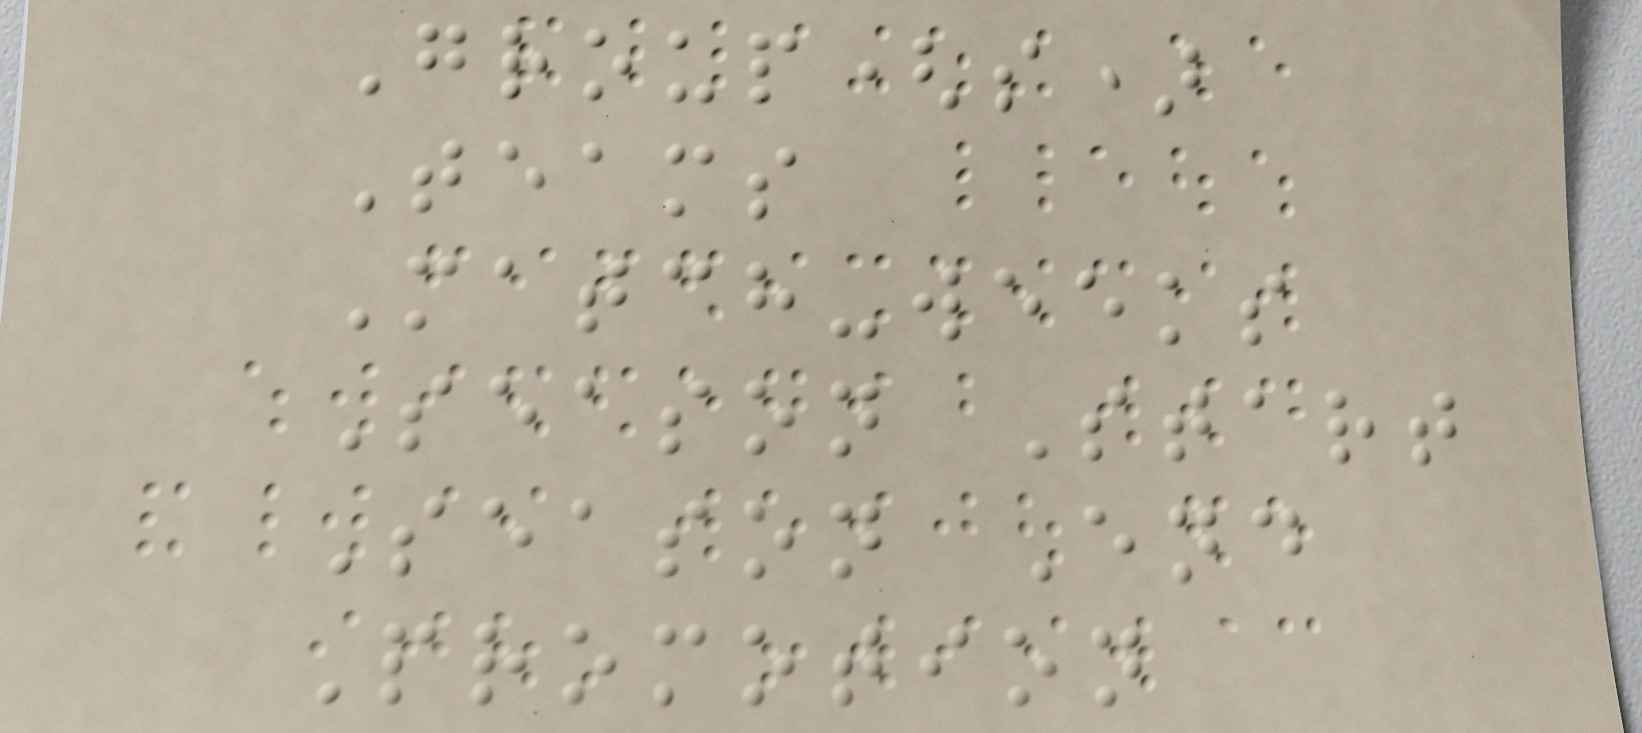Group(s)
Teams
Match-weeks
Season Start
Season End
Promotion
